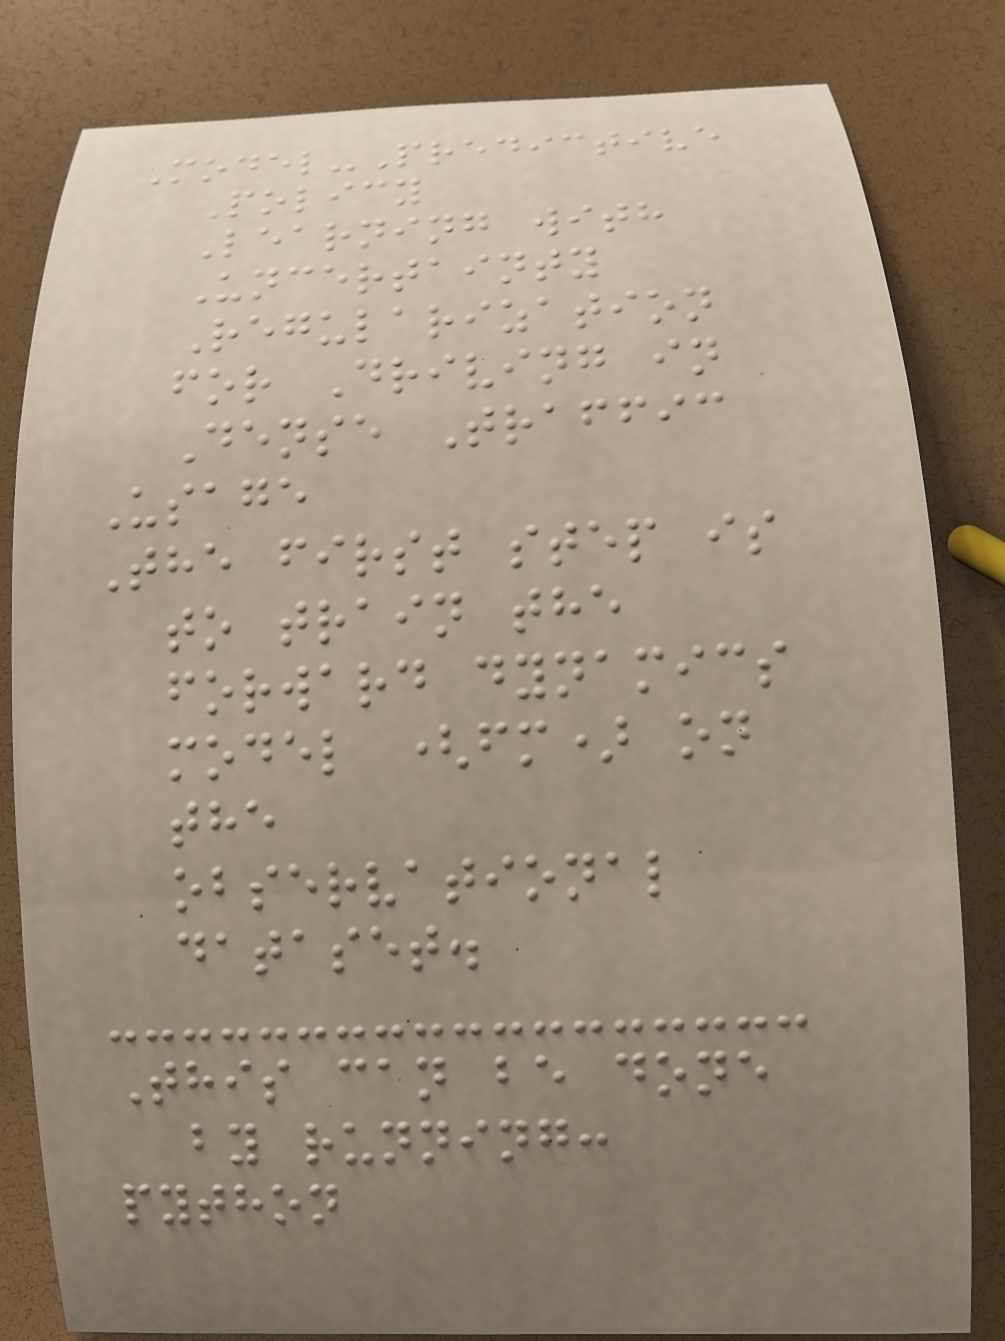Model-Predictive
Policy
Learning with
Uncertainty
Regularization
for Driving in
Dense Traffic
Usage
The first step is
to train the
forward dynamics
model (fm) on
the
observational
dataset.
This can be done
by running:
python
